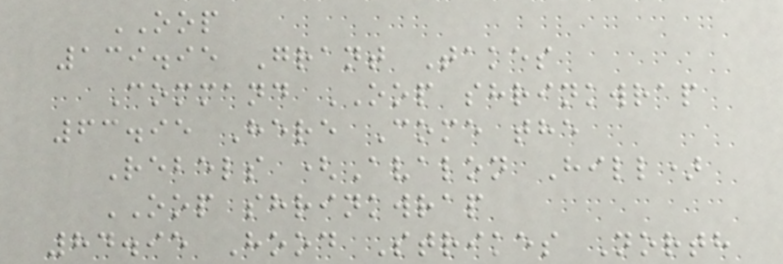OOP
139.95 Grant Takes
Command OOP shrinkwrap
63.95 Here Come the
Rebels (Avalon Hill)
OOP shrinkwrap
84.95 Hood Strikes North
